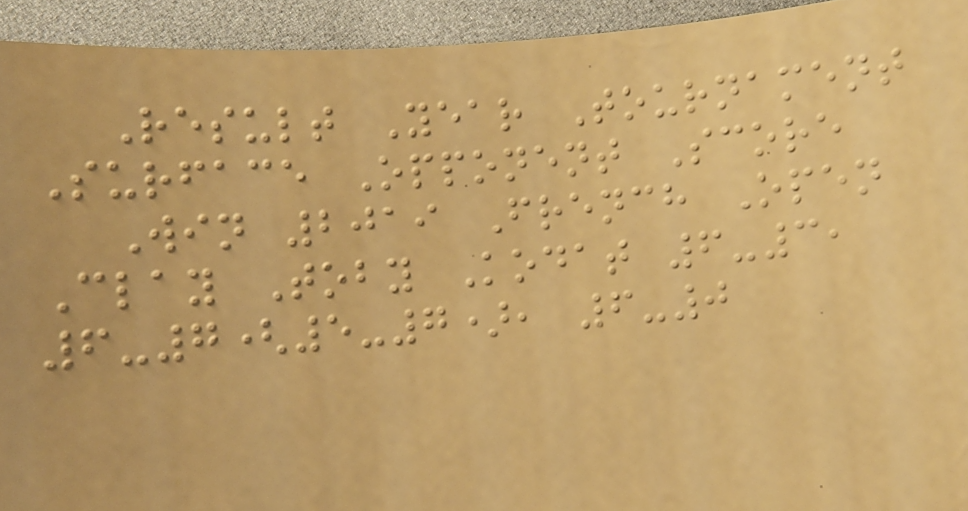Result Year Tournament
Surface Opponent Score
Win 2019 French Open
Clay Toby Kodat 6-3,
6-7(5-7), 6-0
